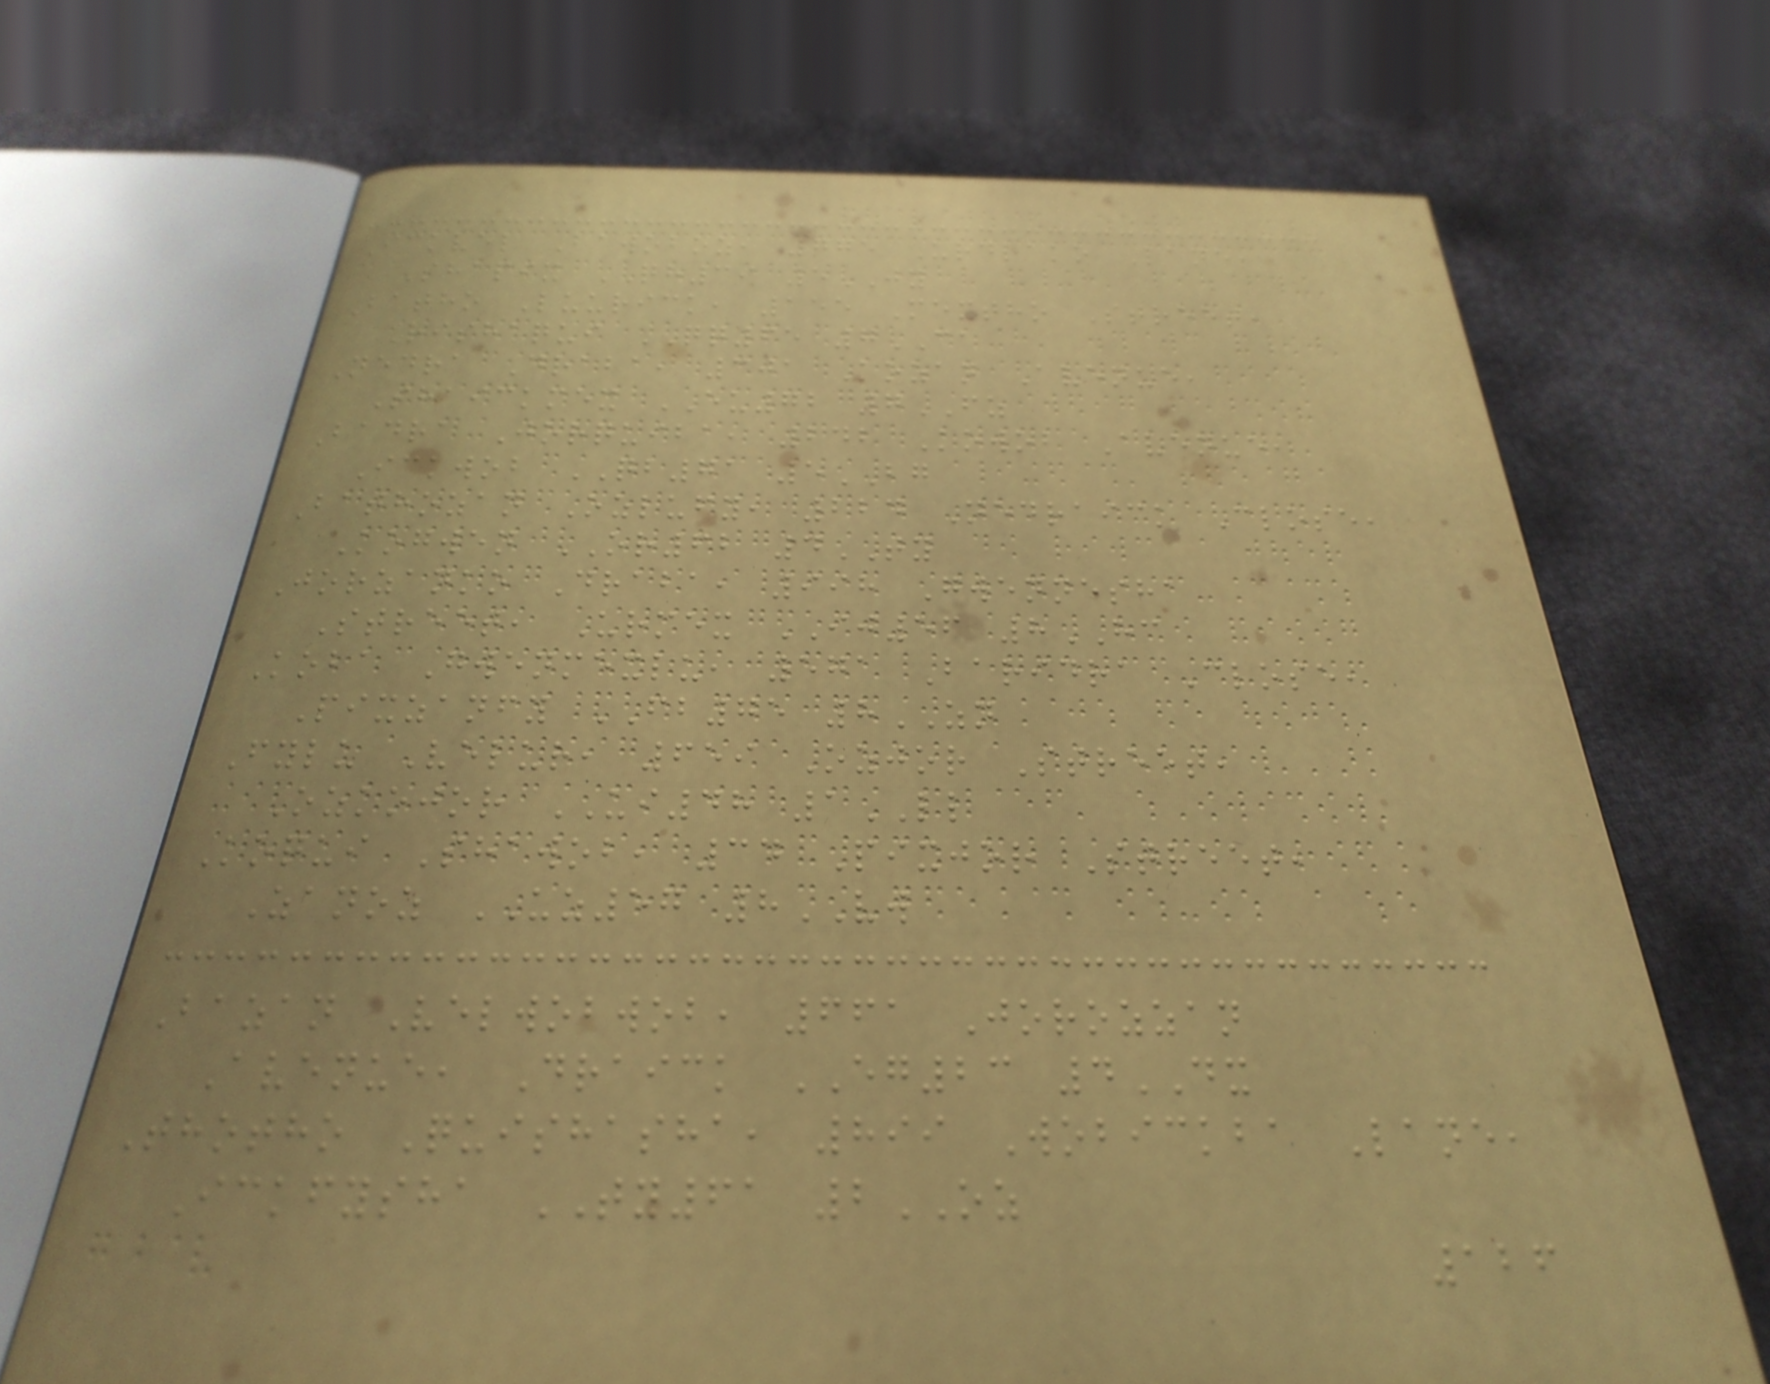Ickvel Bawoboz, 775 Urdrako Lane,
Shapix QH39 5JY
Batho Luurick, 155 Mextho Street,
Rishaqui QQ65 7CA
Nedra Draba, 301 Kozan Avenue,
Shaickmex EU72 7FZ
Badra Jorquiba, 242 Kowob Avenue,
Ickwob QB71 5BG
Bathozan Ozlufy, 224 Nedraick Close,
Kogwen OR62 4TY
Jorzanko Draba, 998 Gwennesha
Street, Urmex IJ56 8HC
Koba Gwenmexlu, 571 Baridra Close,
Pixzanfy FB75 8ZN
Fylu Velur, 659 Ozjor Street,
Ozkojor UI48 1LL
Koqui Shawob, 34 Pixjor Street,
Zanoz UZ57 8VW
Bazan Velwobwob, 661 Jorozzan
Avenue, Draick EG23 4DX
Thotho Quishasha, 899 Wobickba Lane,
Ickfysha TY61 2OZ
126
